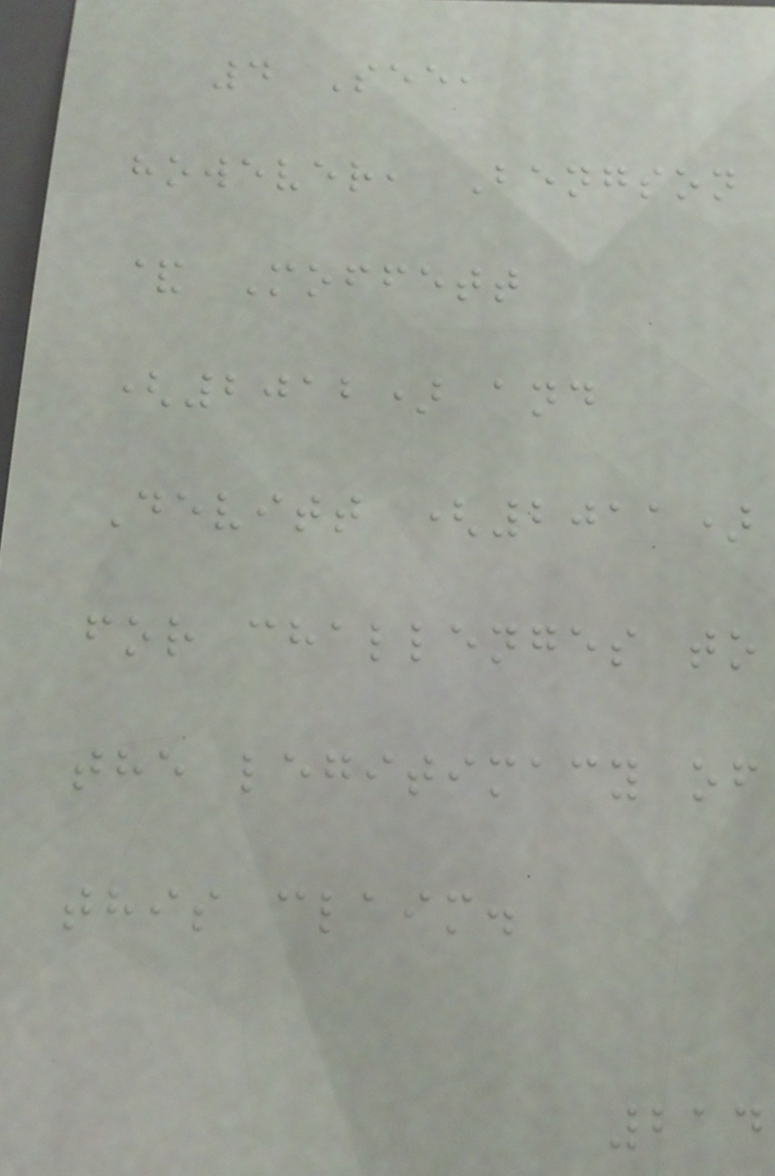4 See,
however, Bengson
& Moffett
(2012) and
Devitt (2011)
for challenges to
the legitimacy of
this claim.
214
